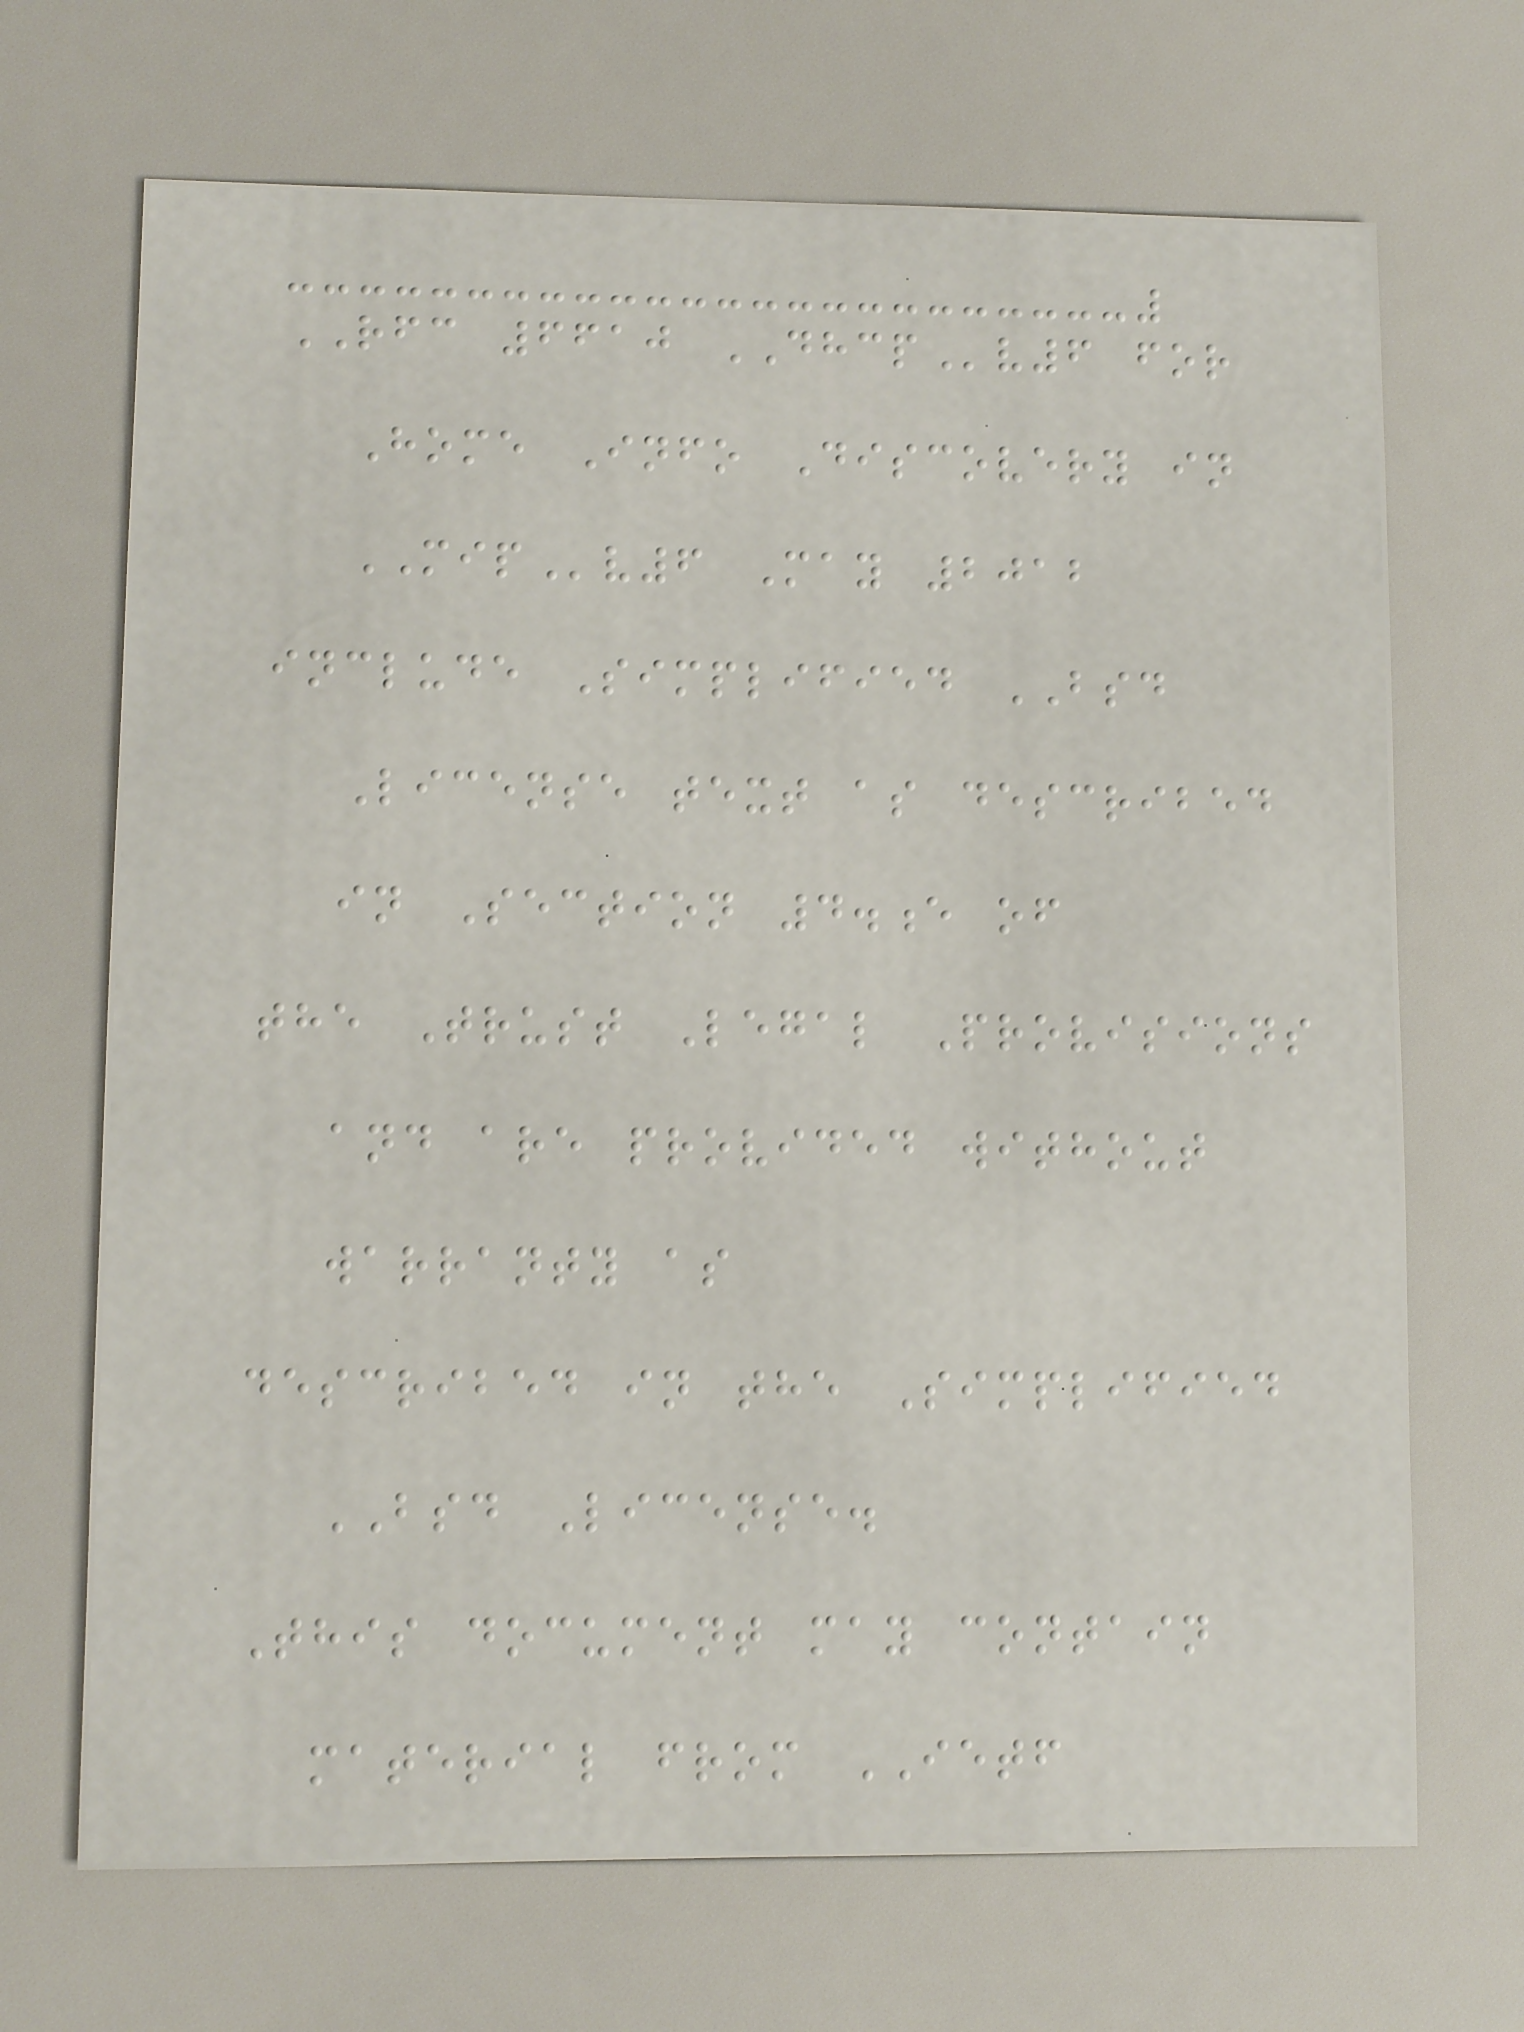RFC 6610 DHCPv6 for
Home Info Discovery in
MIPv6 May 2012
include Simplified BSD
License text as described
in Section 4.e of
the Trust Legal Provisions
and are provided without
warranty as
described in the Simplified
BSD License.
This document may contain
material from IETF
